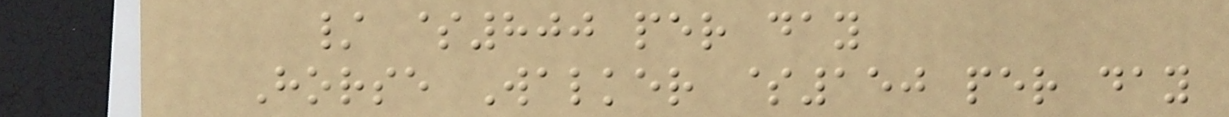/ $800 per day
Horse Walker $150 per day
